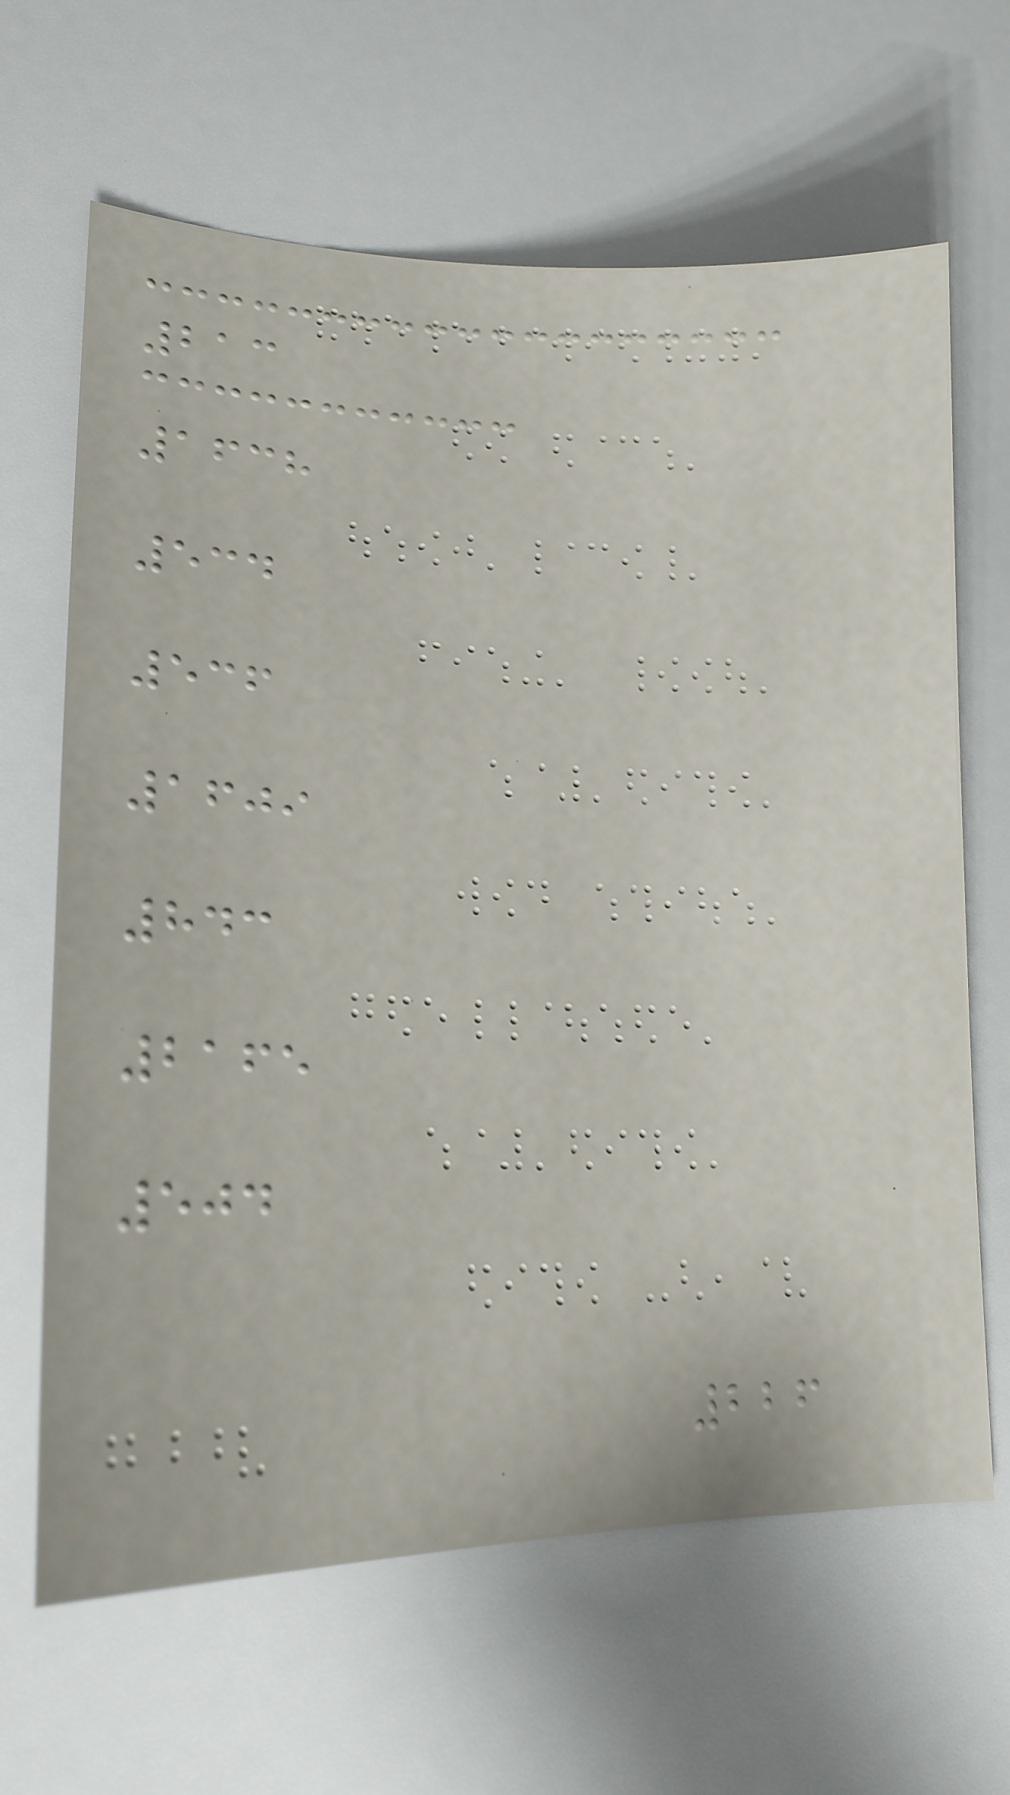213
1638
534
536
1609
843
2165
504
226
